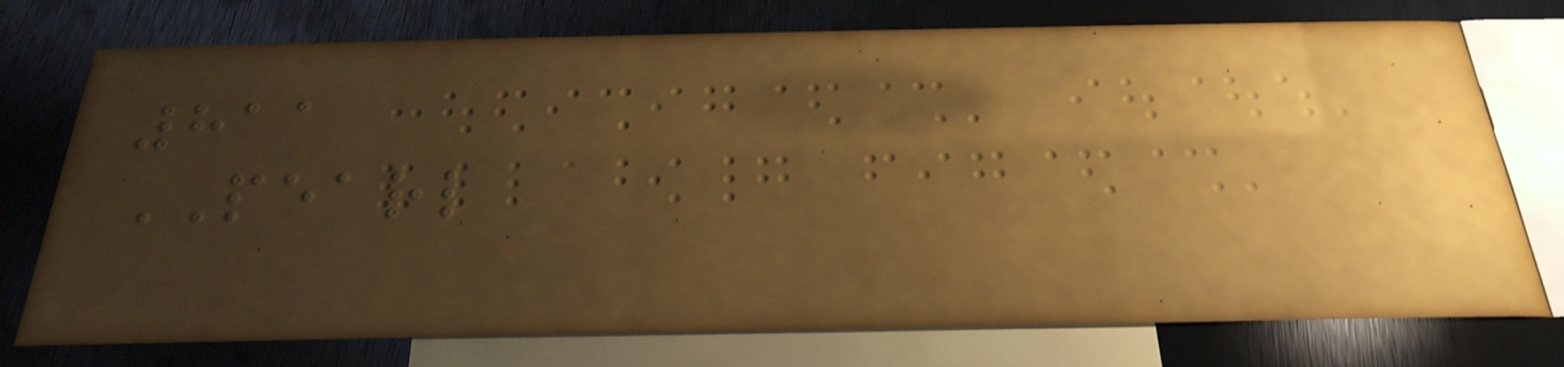811
PEARL
